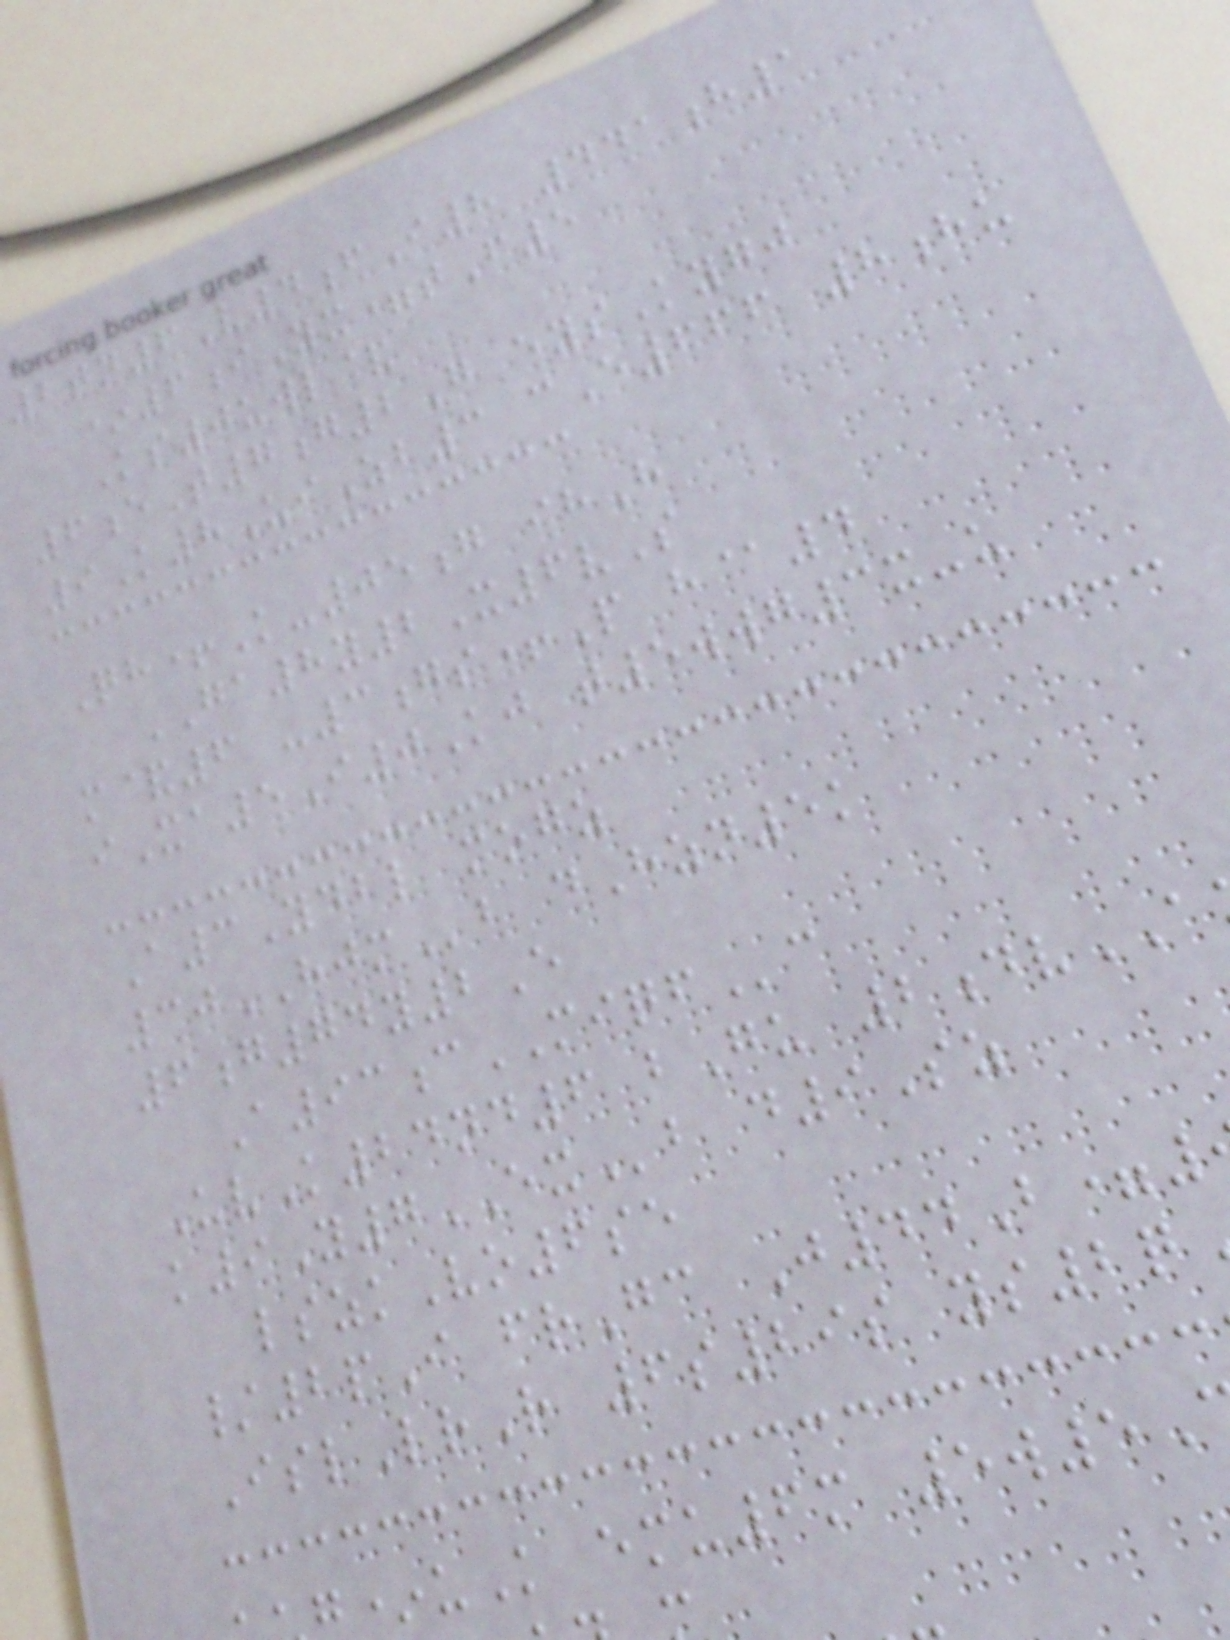2tn6V4fI8 441h1
*6iYx=tF5
Ks0uwl&
6eT7g2G eysKygj
9K8UiZb3 cE666 8hu
Qh+K-05g ihH
GA8y2X6vS
m&6 -3gs+P h@4
iXa5I0Kj t5wwg3x-u
A3Ydbl mogz
30HJMb dHzn5k
6g74y2E
A93cMIQFc
UvK24nd6 bGu 2dv
k9Y7EXb d9Sz
lszkVo6se
/2pI frGc J44B=
IslLrR 6s29s ys2q
*uK emu6m 5w5
